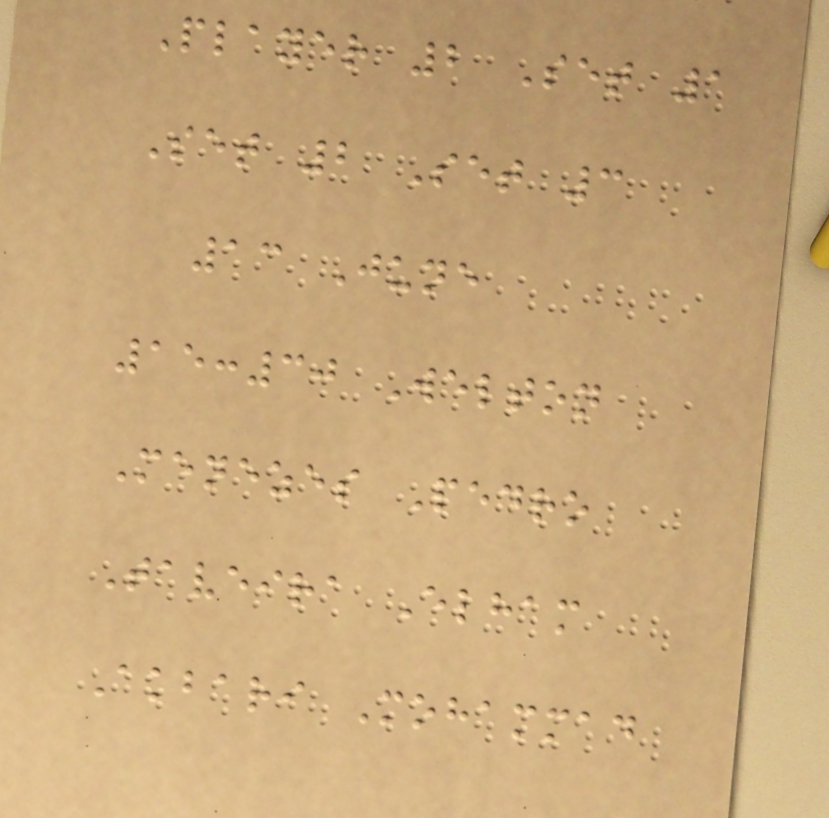Player 2 Set 1
Set 2 Set 3
13 June
15:30 Welton
Menezes Pedro
Taveira Elham
Akbari Mohammad
